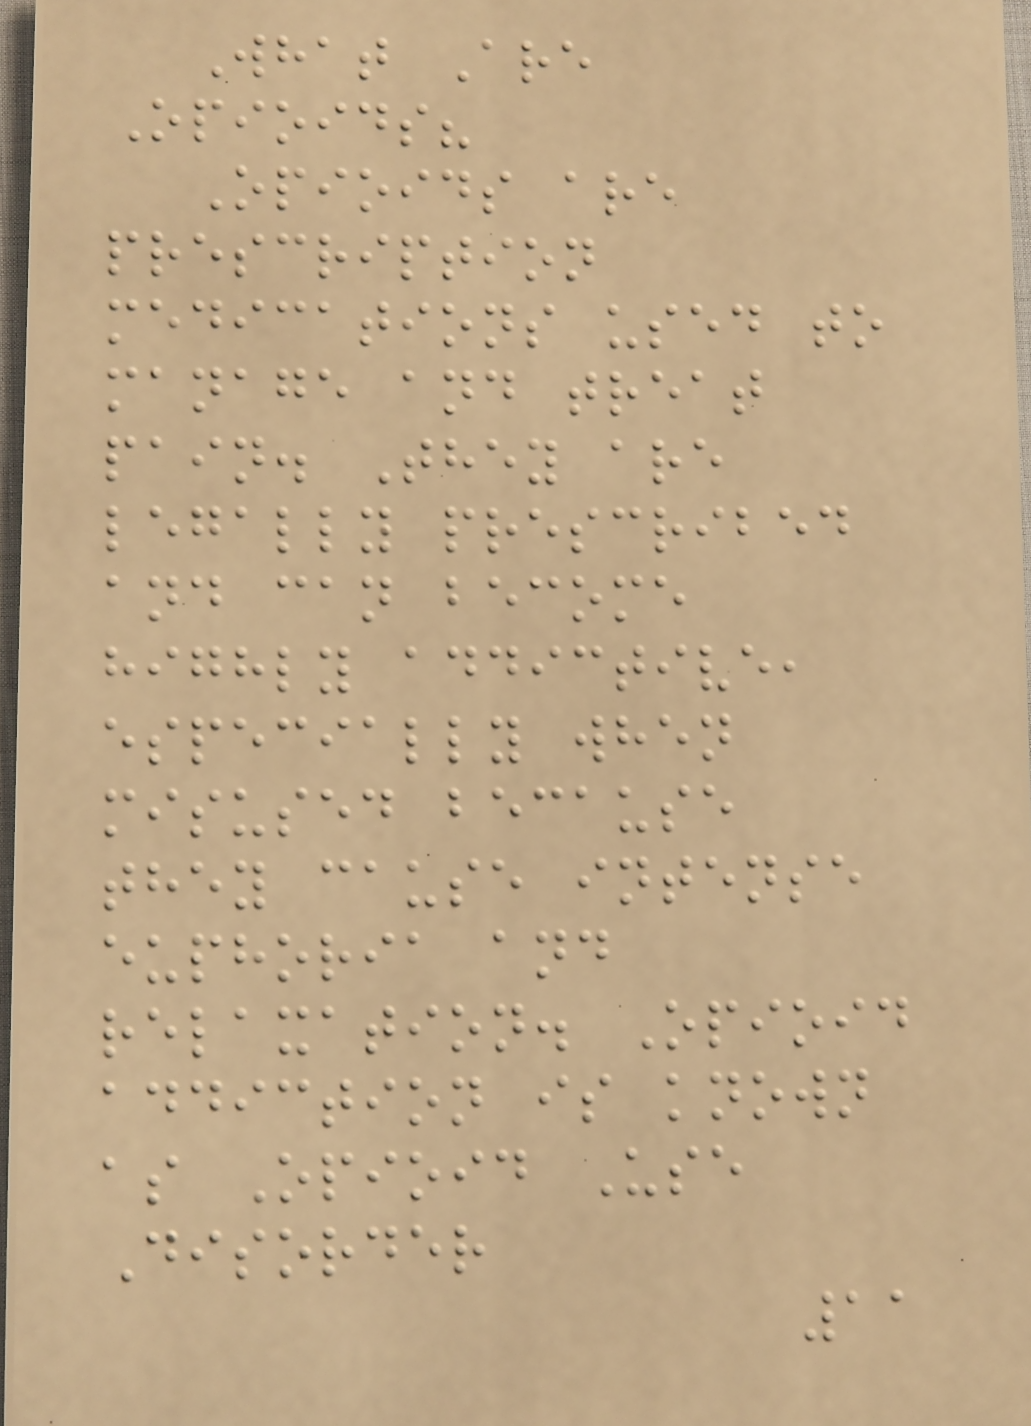What Are
Opioids?
Opioids are
prescription
medications used to
manage and treat
pain. They are
legally prescribed
and can become
highly addictive,
especially when
misused because
they cause intense
euphoria and
relaxation. Opioid
addiction is known
as Opioid Use
Disorder
11
